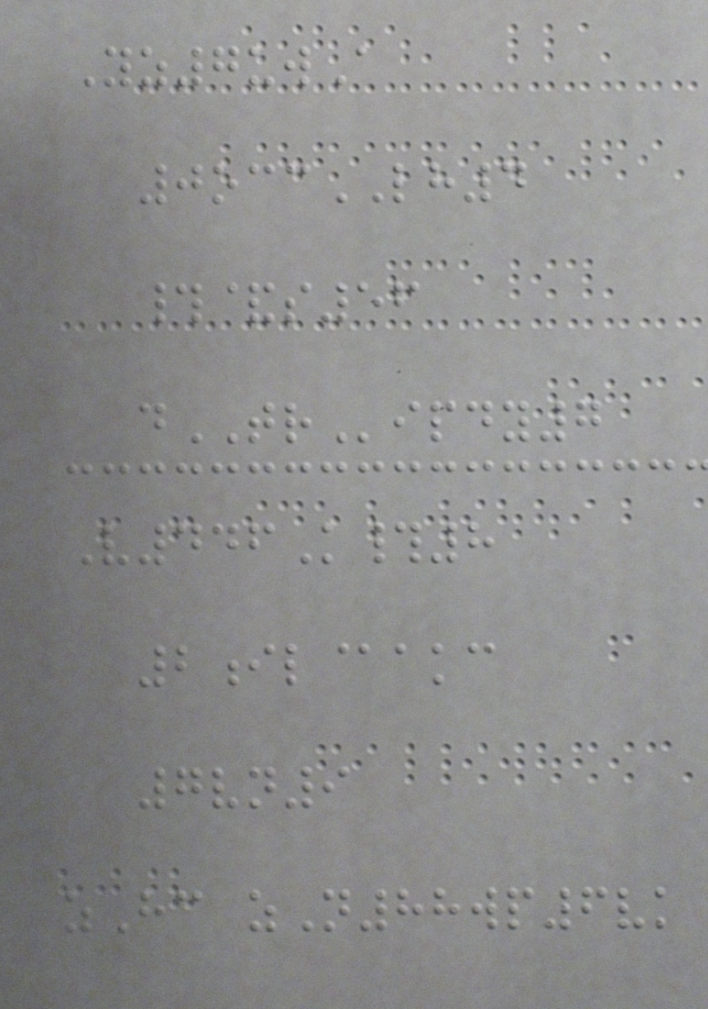Yz7uwA
0occLH4
#&s56
dTRipdy7
V446K#8
2il@akc
7vn9
zHc zN88wp6vk
